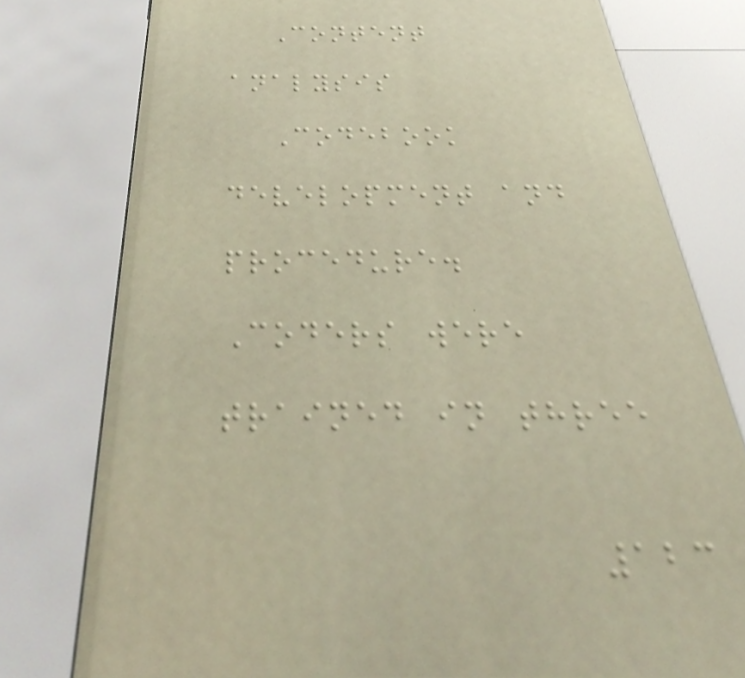Content
analysis
Codebook
development and
procedure.
Coders were
trained in three
123
